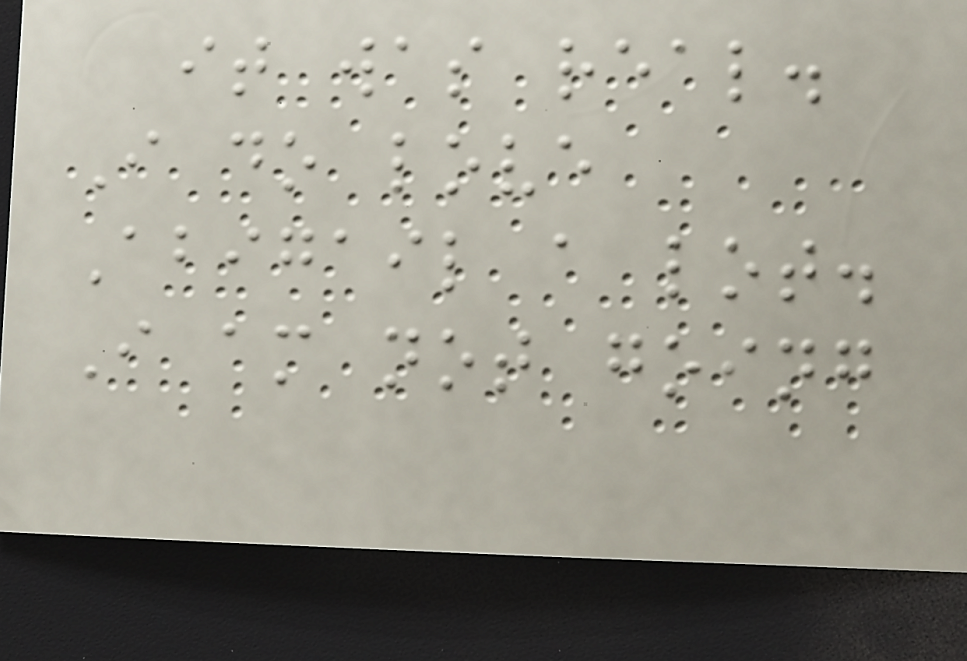it was real.
I do love
Abigail a lot.
I am not going
